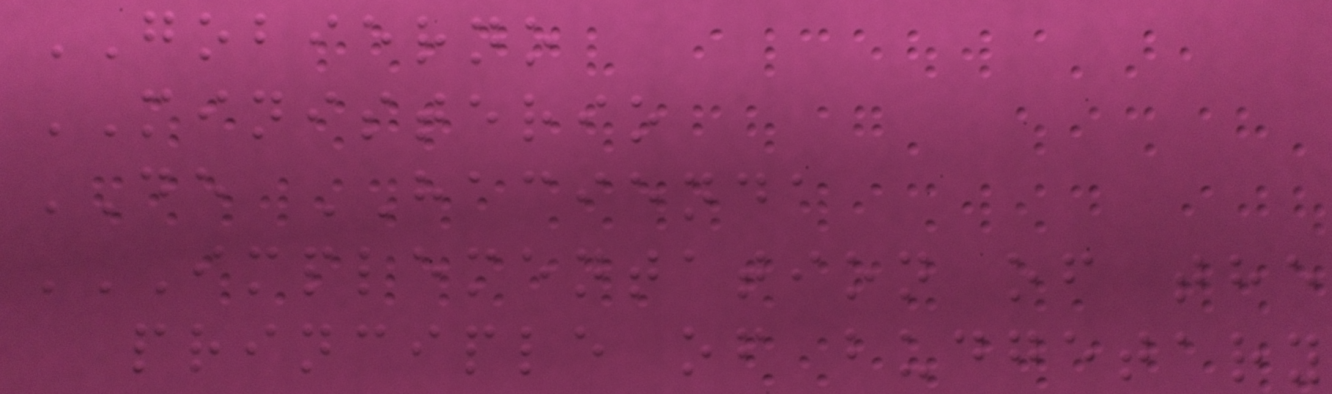GOBIERNO
MINISTERIO
DE HACIENDA
IMPLEMENTATION OF THE
PRINCIPLE OF BUDGETARY
